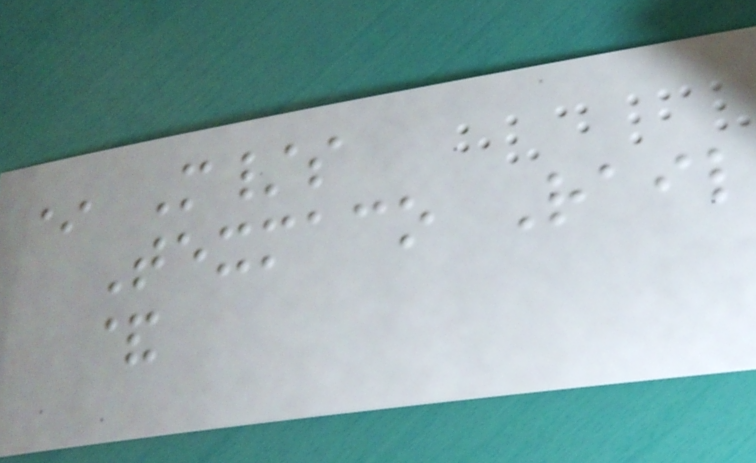* M/s
Texmaco Rail
&
